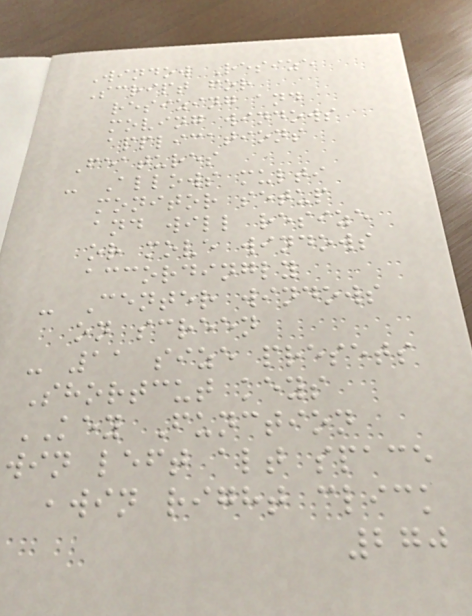Window Resize
Script for
resizing and
moving windows
applications
Features
- Allows multi
monitor setup
and will resize
or move windows
accordingly
- Center windows
on screen
- 11 size presets
Shortcut keys
KEY Function
win left alt space
,win right click
270
